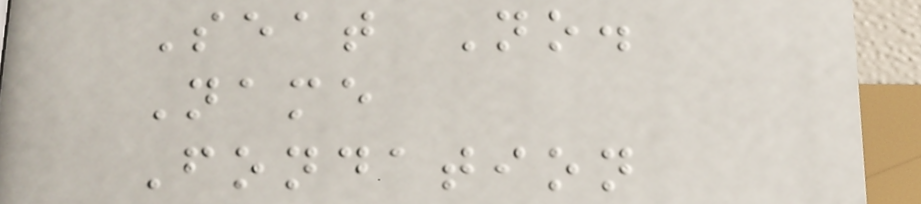Seat No.
Name
Fondation
